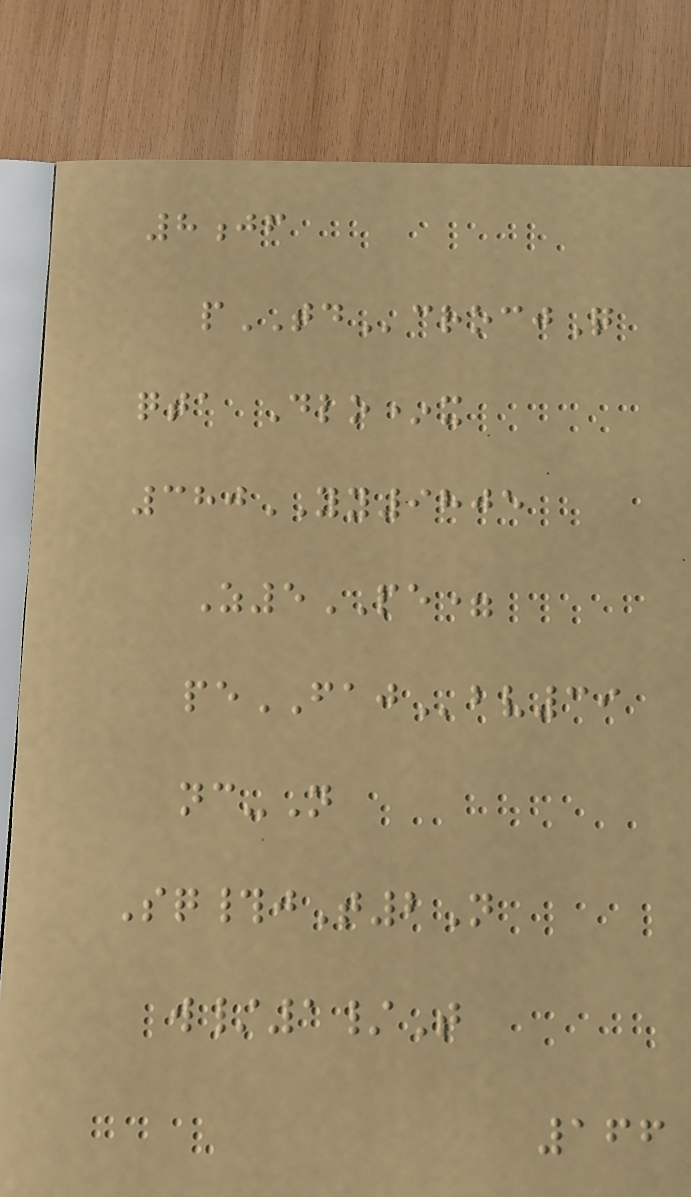8jf
pTDcrocjQ
qta Dlo*x
380YY9805
Z5PE=
peFAJbv39
nc-N
Sq#jT2N
w/1/T
166
